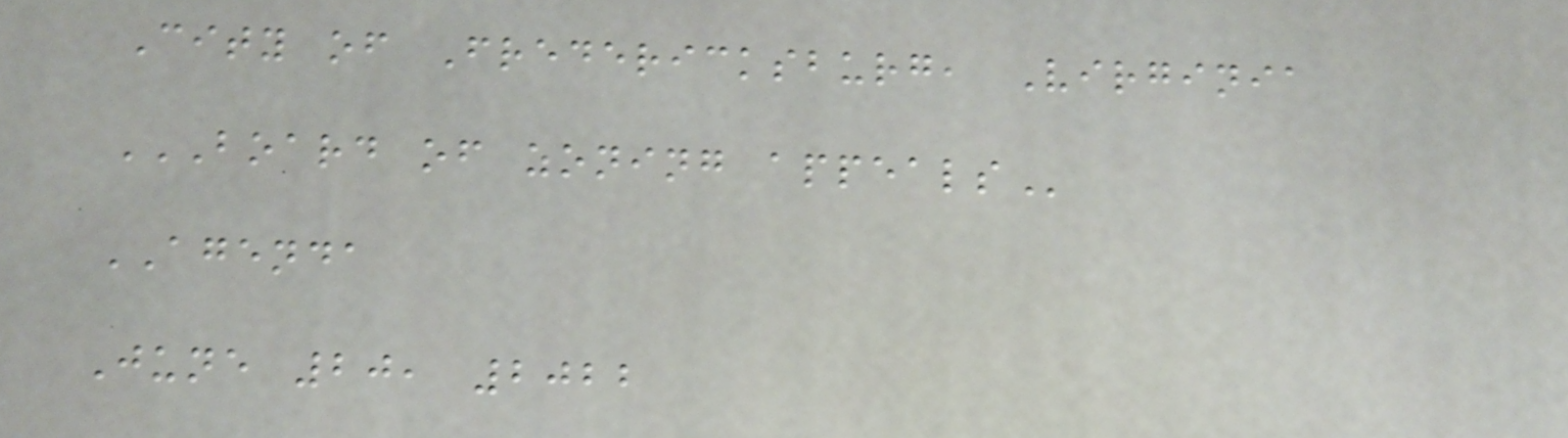City of Fredericksburg, Virginia
BOARD OF ZONING APPEALS
AGENDA
June 20, 2022
